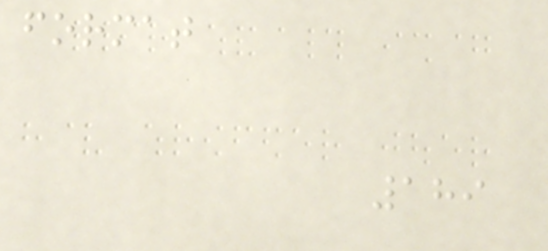format
189
